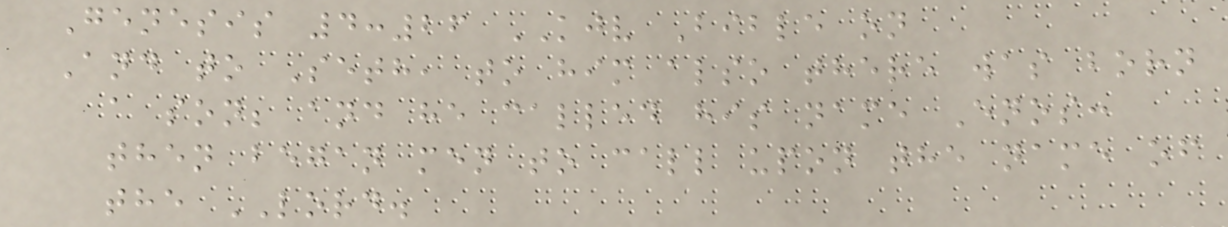Genesis 4:26 KJV Bible on
And to Seth, to him also there was born
a son; and he called his name Enos:
then began men to call upon the name of
the LORD.
